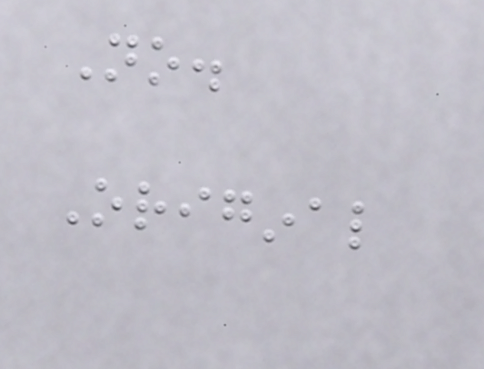No.
Original
